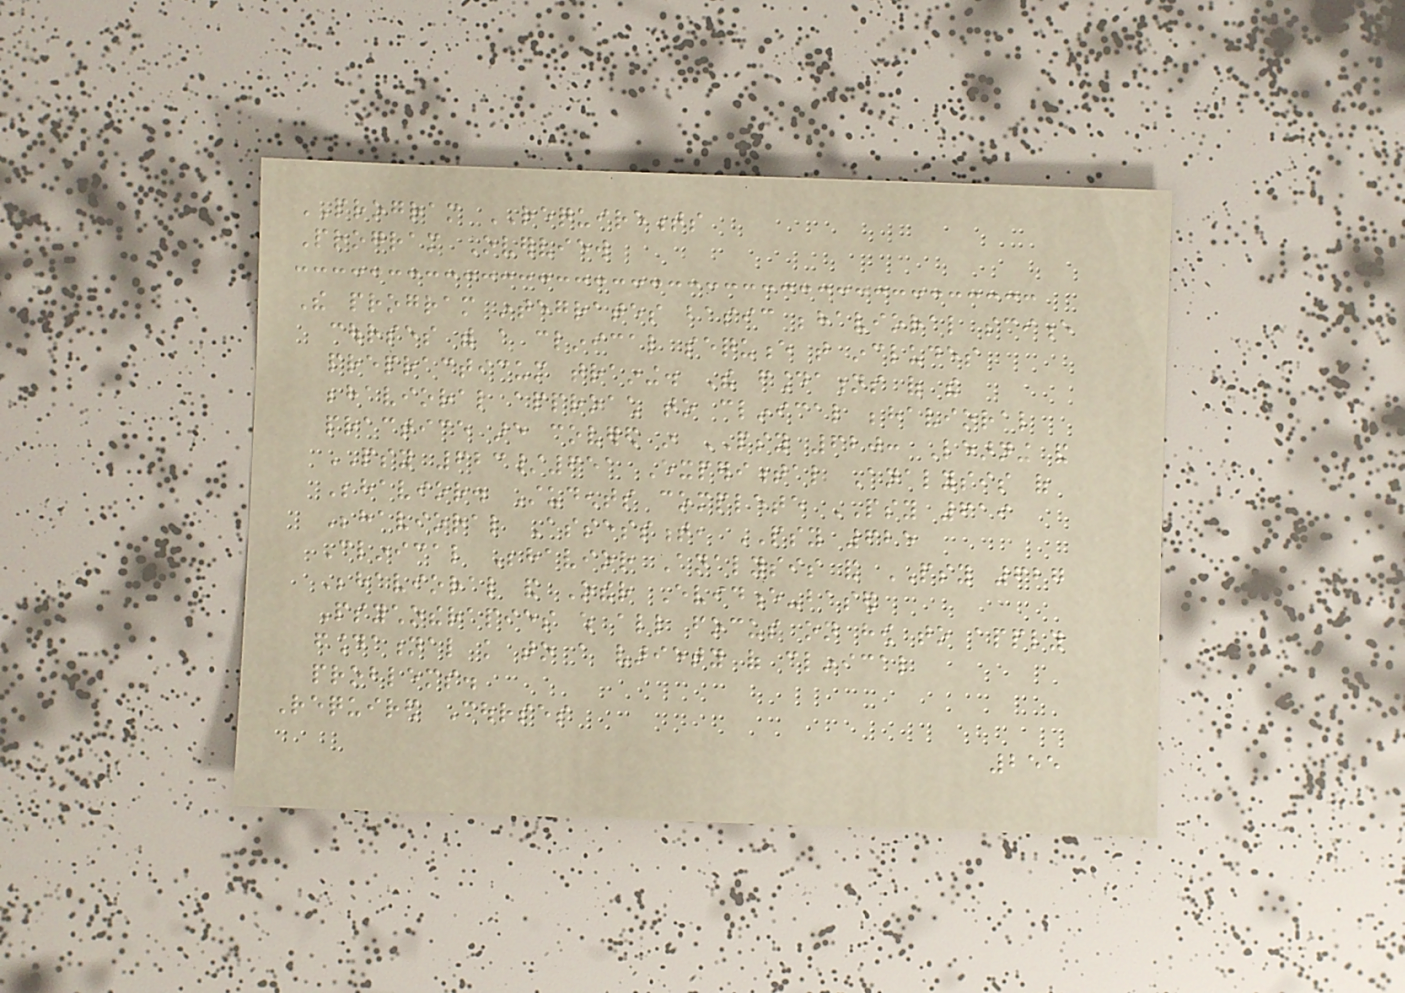PROGRAM REQUIREMENTS
Program Overview
The program integrates basic behavioral science
courses with a clinical sequence that includes
prepracticum training. The foundations of the
behavioral approach to clinical behavioral
practice are covered in PSY 620: Learning and
PSY 623/651 Experimental Analysis of
Behavior. Students complete PSY 619
Behavioral Assessment, PSY 625
Clinical Behavior Analysis and PSY 627
Behavioral and Other Evidence-based
Psychotherapies which all focus on how to apply
foundational knowledge to a variety of clinical
problems.
Required Courses
255
